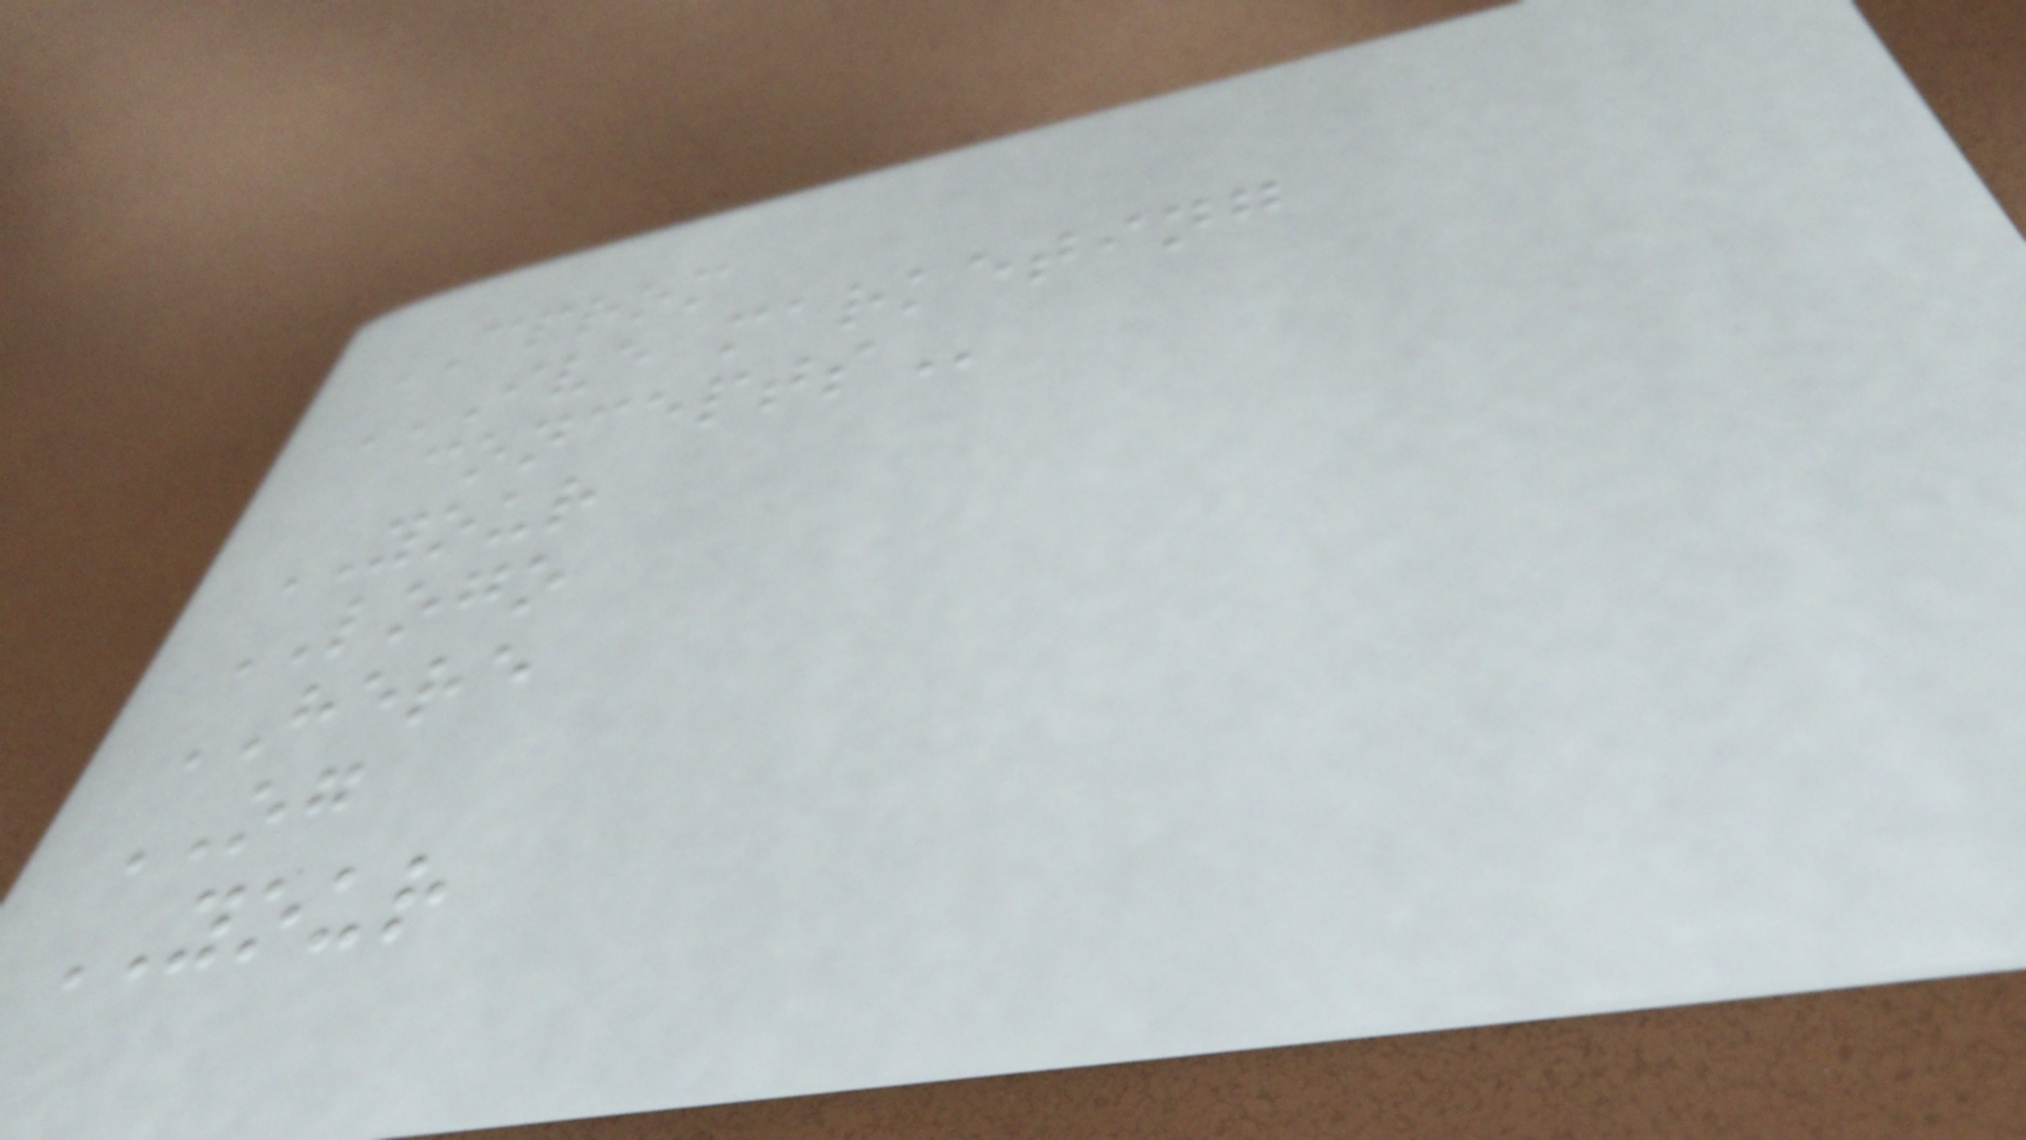CPROM
IVE MARKETING
CONCEPTS
YOUR
LOGO
HERE
OG
YOUR
